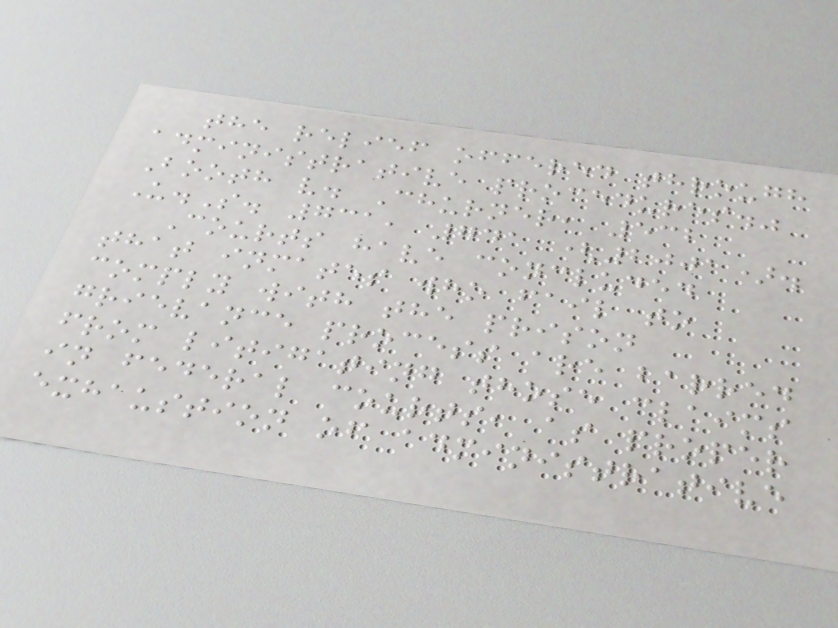the relief offered through
administrative procedures."
Booth v. Churner, 532
U.S. 731, 741 (2001).
Courts have concluded
that inmates who fail to
comply with the prison
grievance process are barred
from litigating those claims
in federal courts, as proper
exhaustion of administrative
